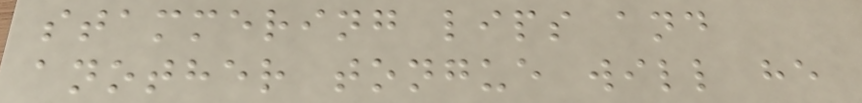stammering lips and
another tongue will he
